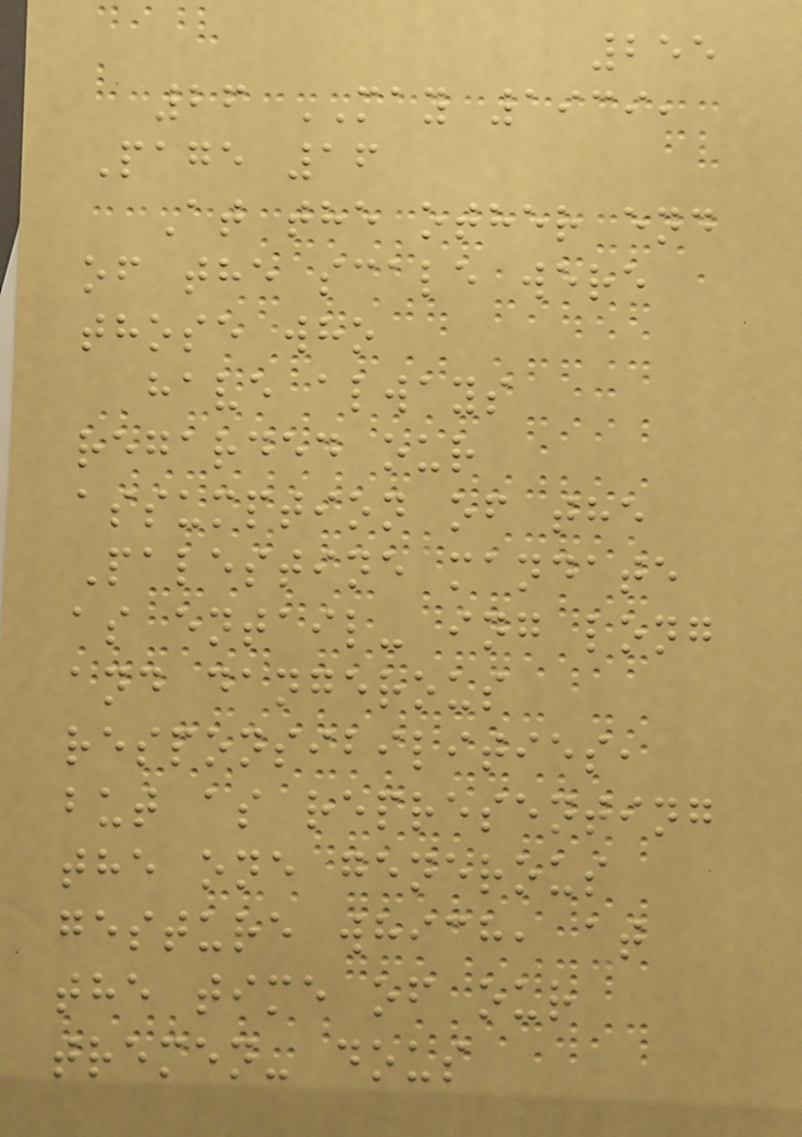255
26 MAY 1939,
Page 16
At the other end
of the scale were
those who
have always
regarded our
assumption of the
Palestine mandate
as entail- ing long
and dangerous
responsibilities,
but as representing
the one generous
gesture which, at
the time of our
tremen- dous
